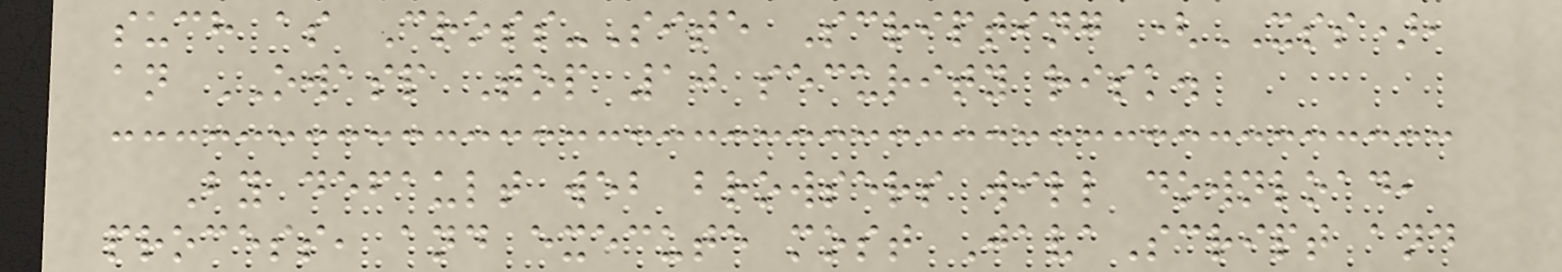such as Cross-Site Scripting (XSS),
an OWASP Top 10 security risk.
By default web browsers will download,
process, and execute most JavaScript and
